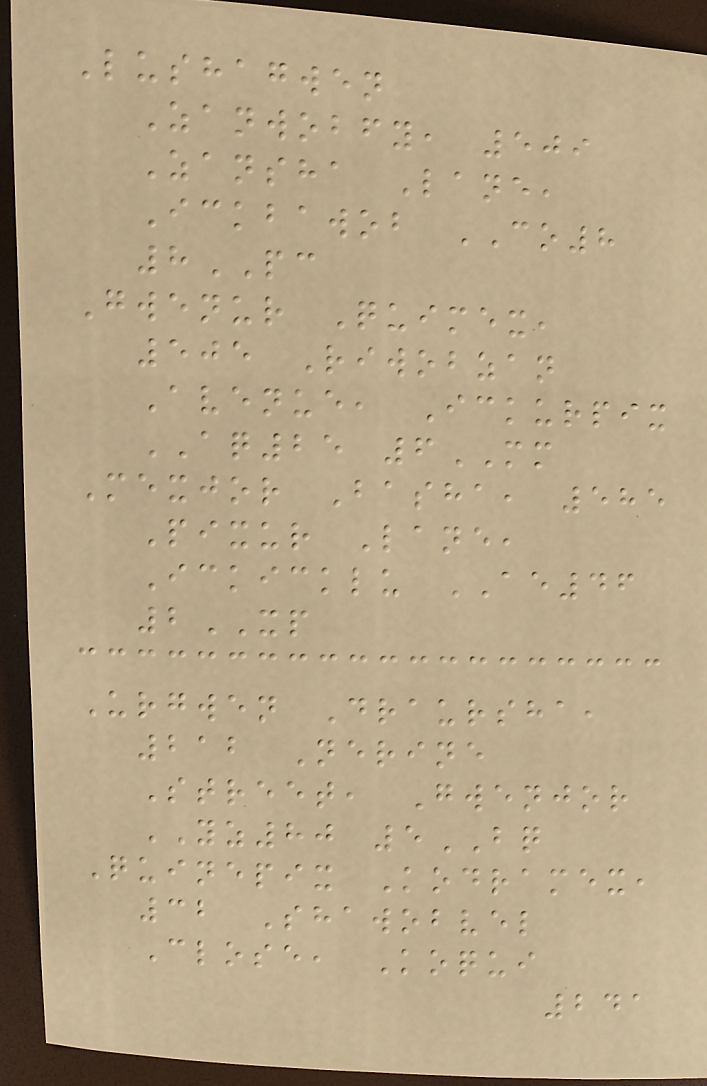Lushagwen
Zanwobfy, 509
Zansha Lane,
Ickbawob CO8
8PC
Gwenur Quimex,
505 Riwobzan
Avenue, Ickurpix
AQ25 6MM
Mexjor Basha, 585
Pixur Lane,
Ickicklu AE46
2XP
Urgwen Draursha,
212 Nerine
Street, Gwenjor
YZ80 5BQ
Quinepix Kodramex,
32 Shawobvel
Close, Koqui
241
